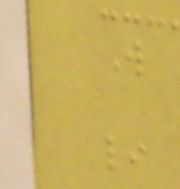W
li
